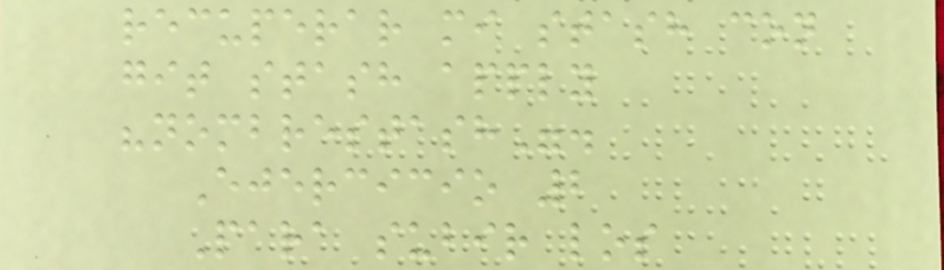recuperar mi stash con
git stash apply
"nombrestash".
Ejercicio 2
Para subir los
